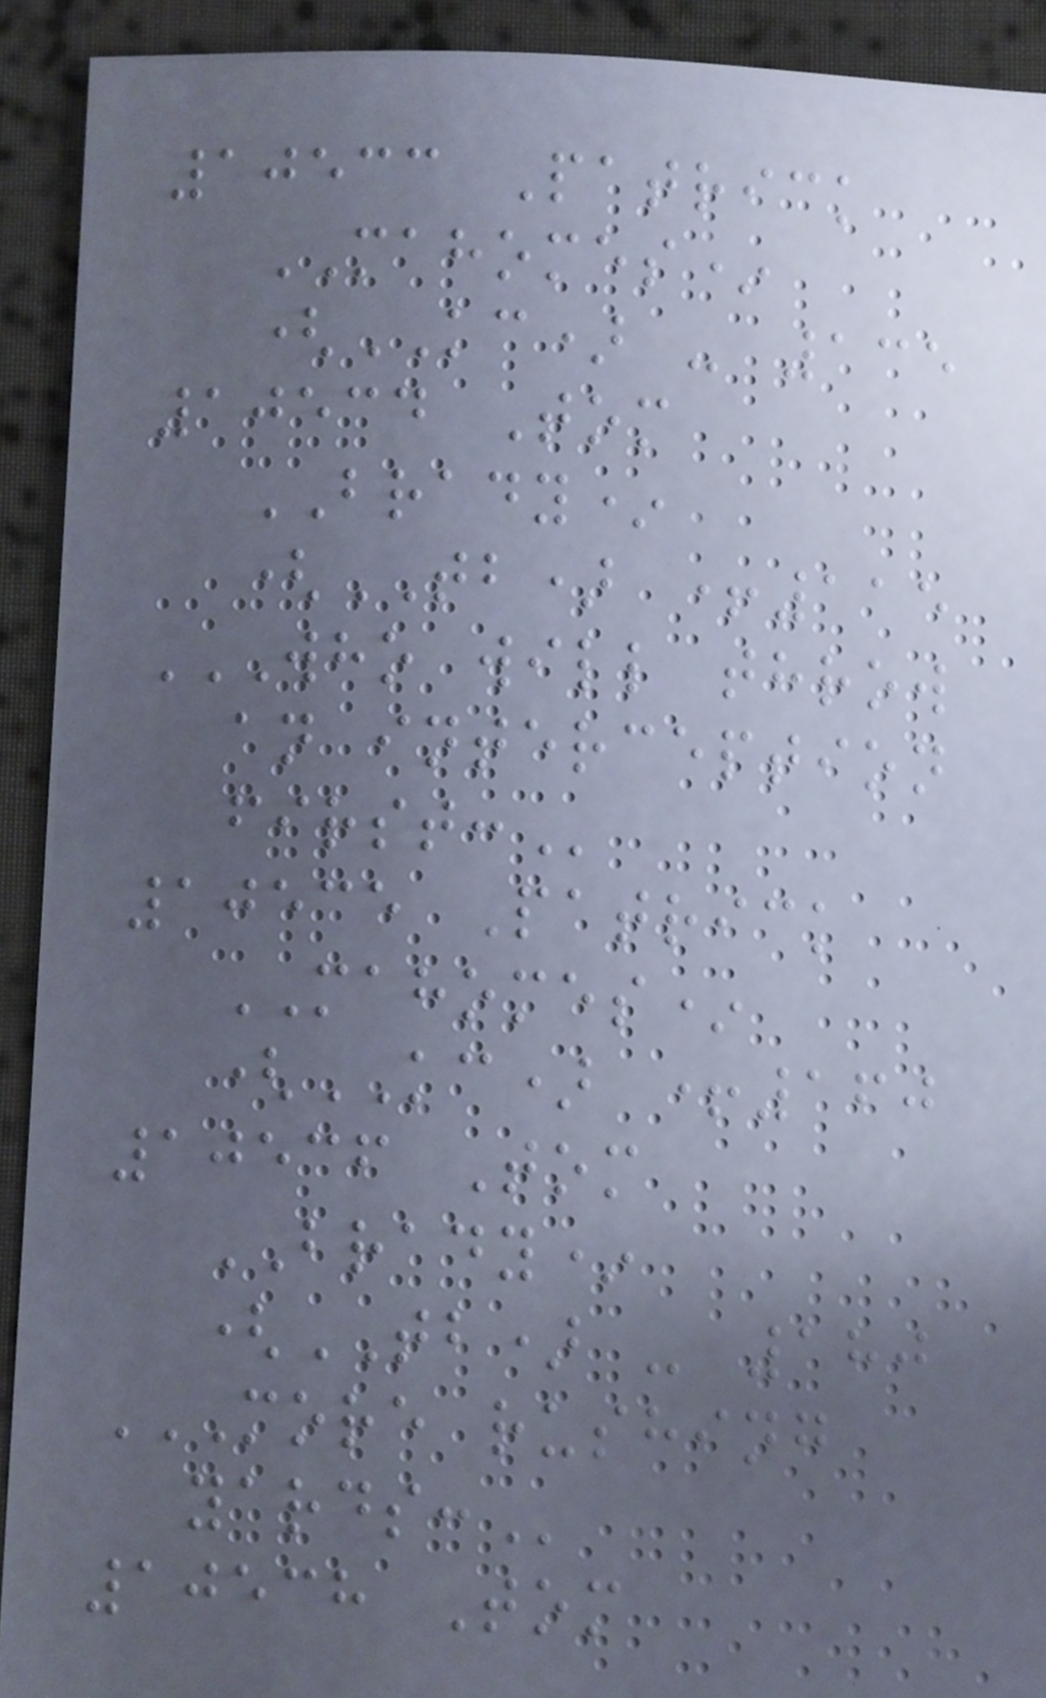10533 Patrick
MAHOMES*
(KC) - 135
10534 Tom
BRADY*
(TB) +115
WHO WILL THROW
AN INTERCEPTION
FIRST:
10535 Patrick
MAHOMES*
(KC) +160
10536 Tom
BRADY*
(TB) - 180
MORE RUSHING
YARDS:
10538 Tom
